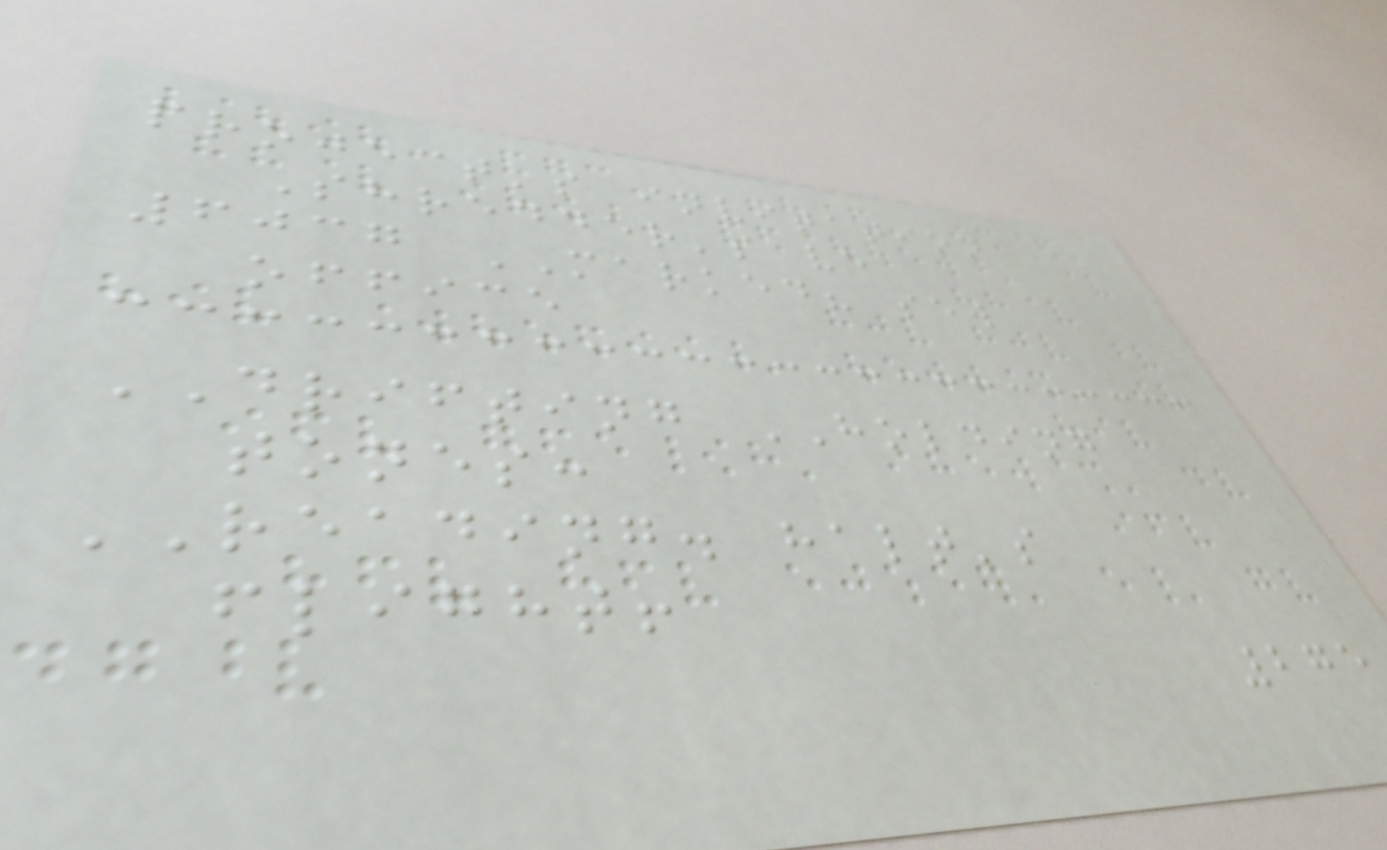project's invitation
Shredder's ve
6037 MARKED? sew
office
DRIFTING HOLDING
tones:
READING. halt's
flight!
275
